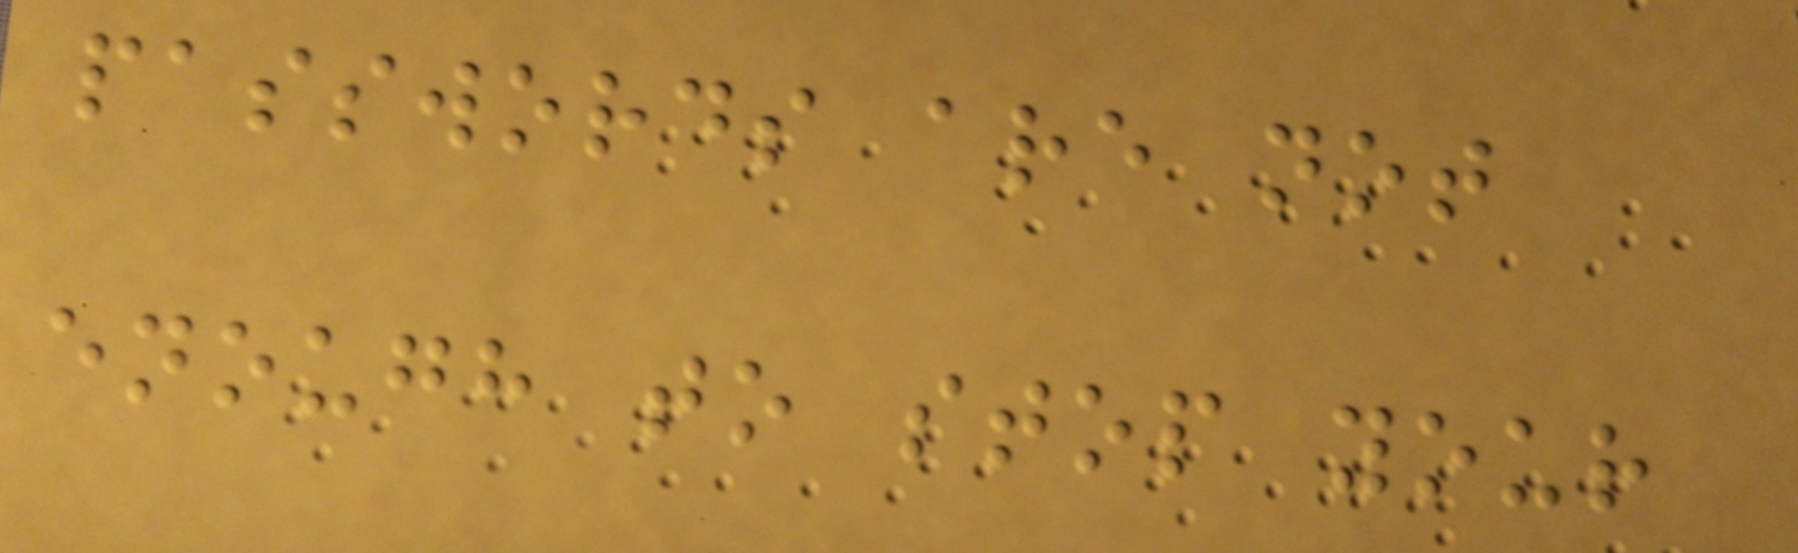passwords are not
enough to stop your
